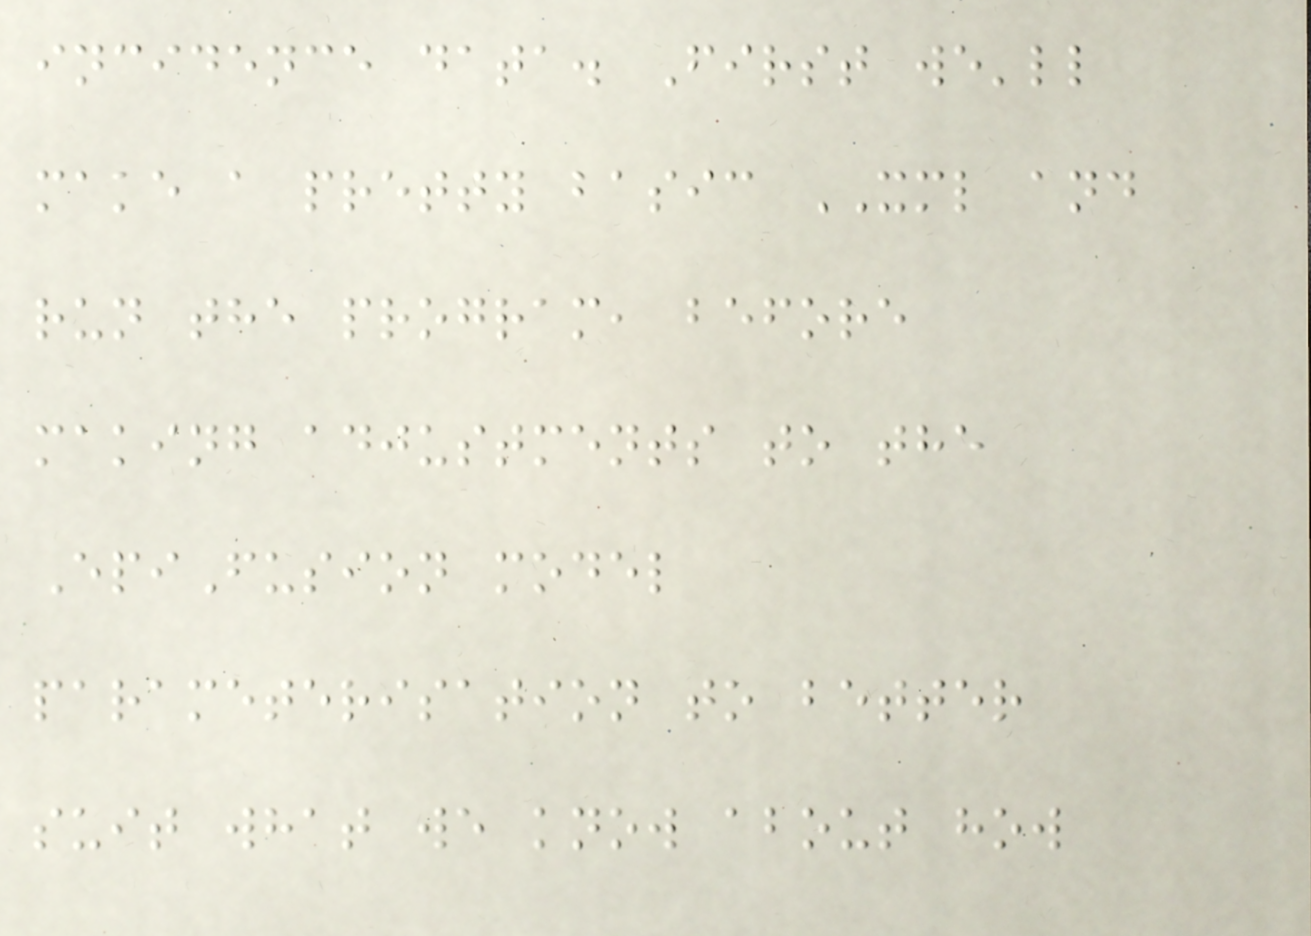incidence data. First we'll
make a pretty basic XML and
run the program, before
making adjustments to the
EpiFusion model
parameterisation to better
suit what we know about how
